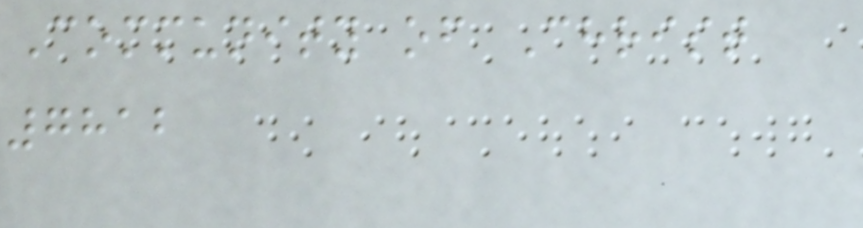Community of Christ
7812
